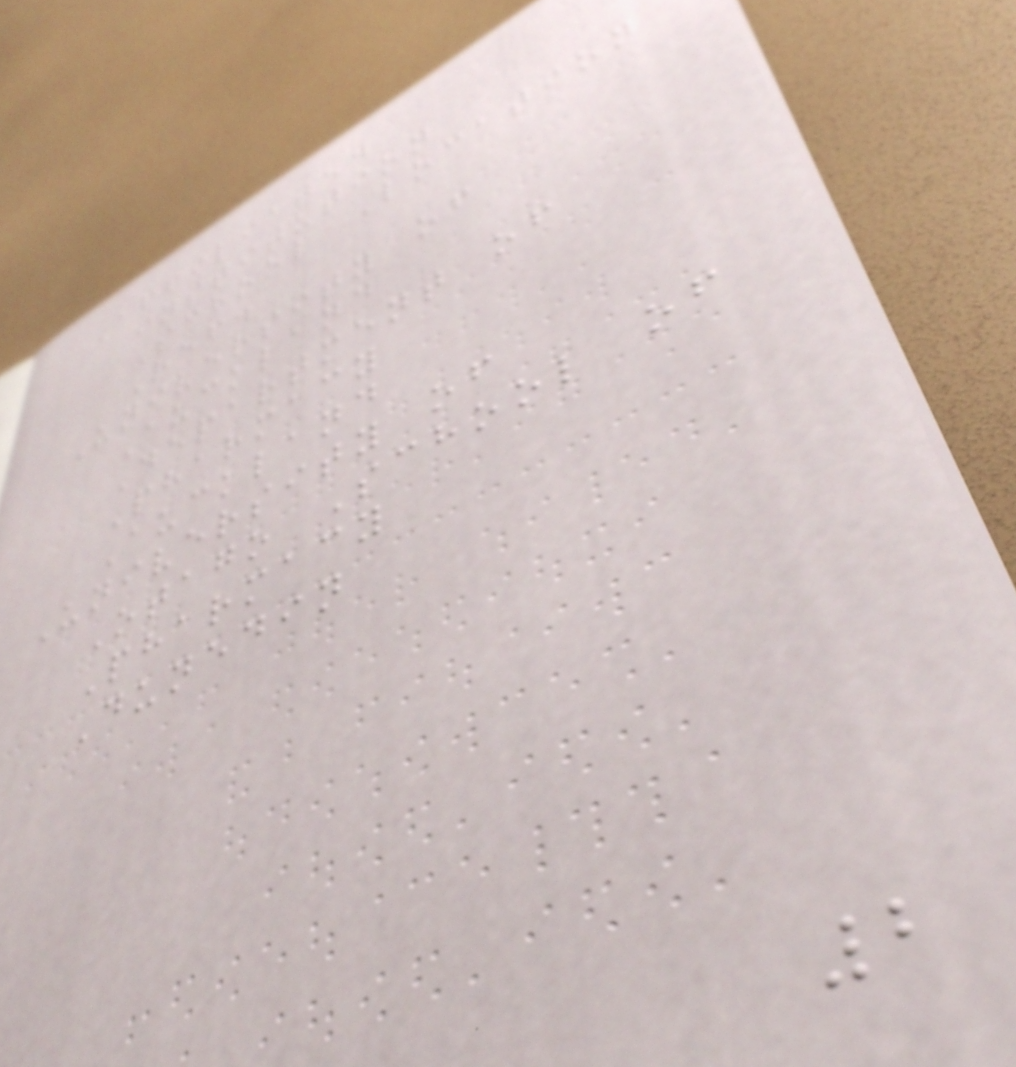Affiliated
institution
School Location
Ref.
University of
Auckland
Department of
Pharmacy
Auckland
University of
Otago School of
Pharmacy
Dunedin
2
